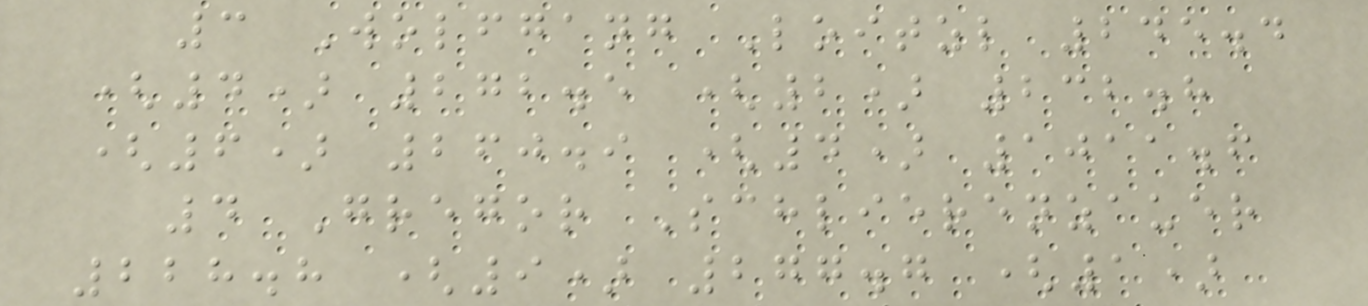3 Wolfgang Loitzl 245.4
(4) 272.5 (2) 232.8
(6) 260.9 (4) 1011.6
4 Gregor Schlierenzauer
228.8 (9) 277.7 (1)
